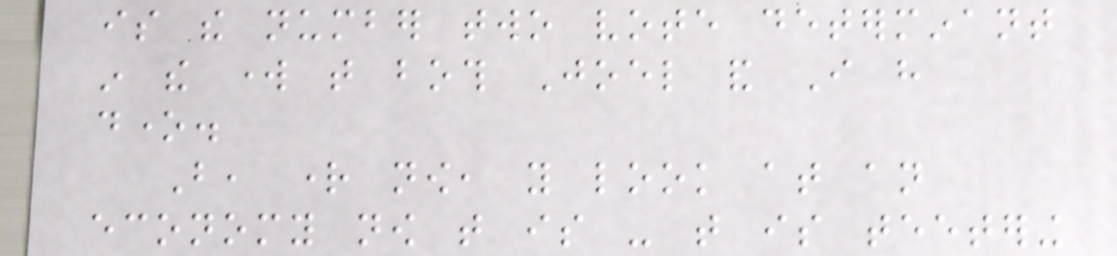is the number two vote determinant
in the work that both Joel and I have
done.
But, right now, you look at an
economy now that is - that is teetering
